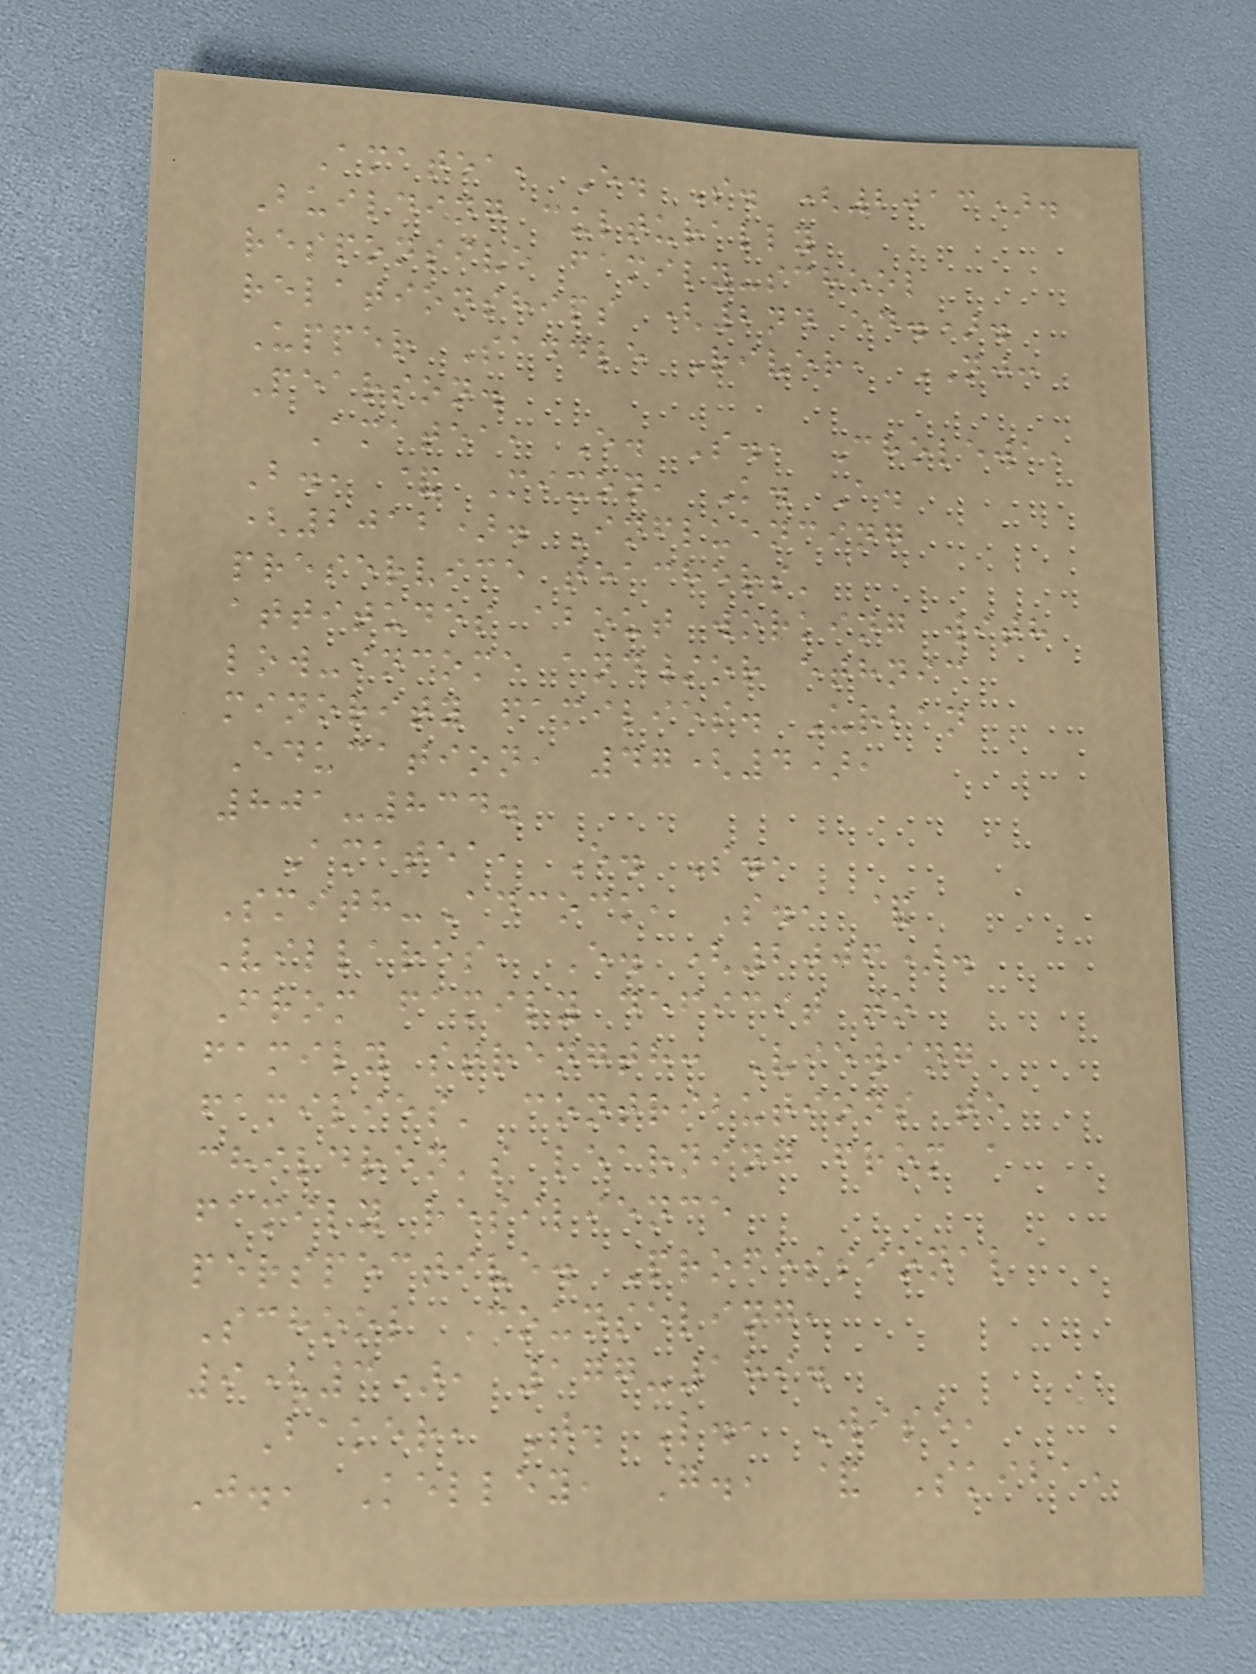Amatea, E. S. (2013).
Building culturally
responsive family-school
relationships (2nd ed.).
Upper Saddle River, NJ:
Pearson.
Amatea, E. S., Cholewa,
B., & Mixon, K. A.
(2012). Influencing
preservice teachers'
attitudes about working with
low-income and/or ethnic
minority families. Urban
Education, 47(4),
801-834.
Amatea, E. S.,
Smith-Adcock, S., &
Villares, E. (2006).
From family deficit to
family strength: Viewing
families' contributions to
children's learning from a
family resilience
perspective. Professional
School Counseling,
9(3), 177-189.
Baker, T. L., Wise,
J., Kelley, G., & Skiba,
